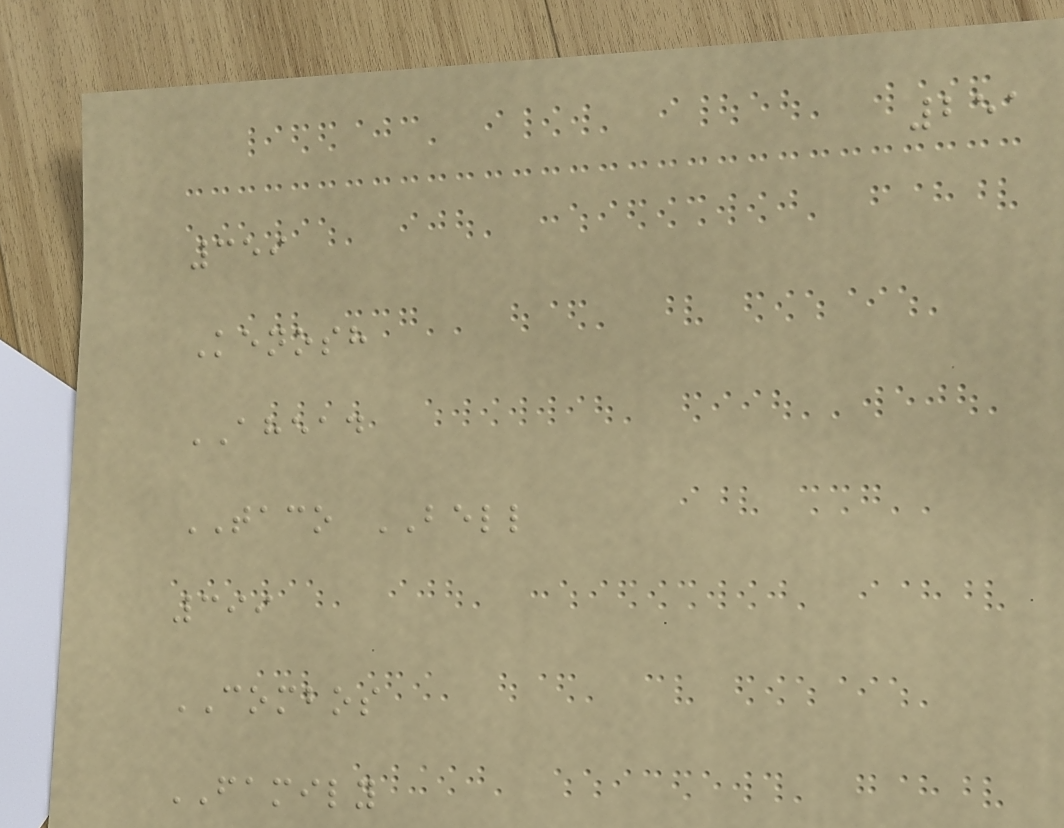251
359
Kenosh
AHEAD
TACO BELL
399
COMBOS
FAMILY
